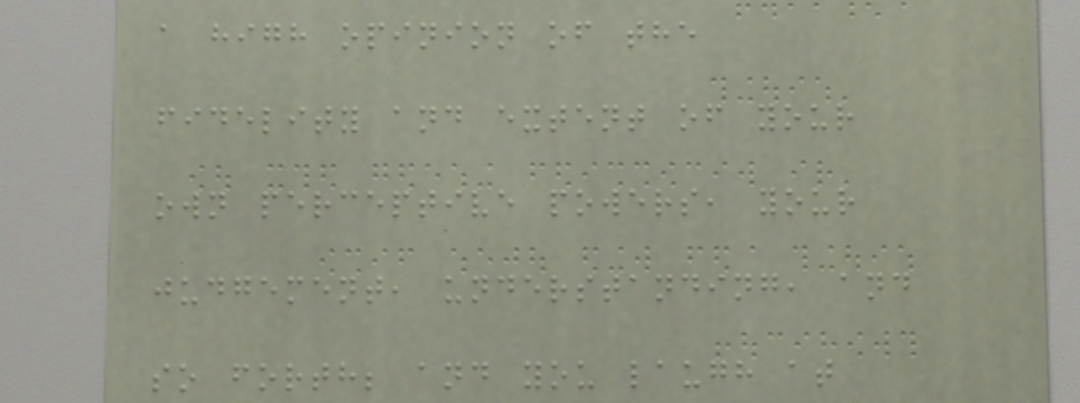a high opinion of the
fidelity and extent of your
own perceptive powers, your
judgement, understanding, and
so forth; and you laugh at
